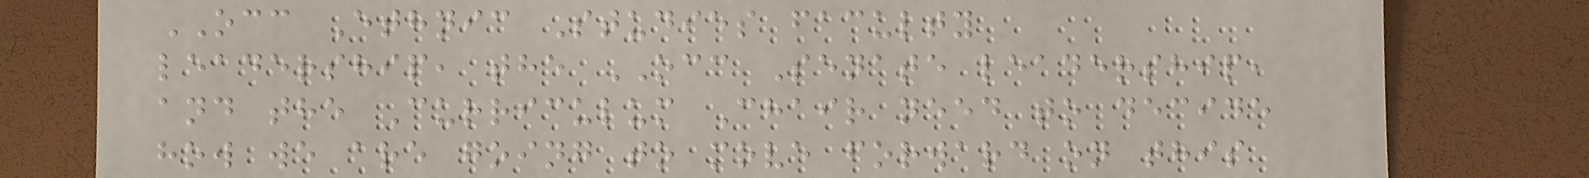OCC Ethnic Studies faculty
leadership, the OCC Senate leadership,
and the Curriculum Chair need to decide
how we are going to move forward on this
